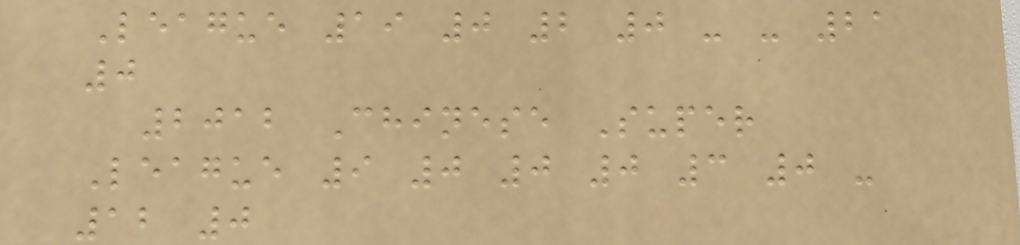League 19 0 2 0 - - 21
0
2012 Chinese Super
League 9 0 0 0 3 0 -
12 0
